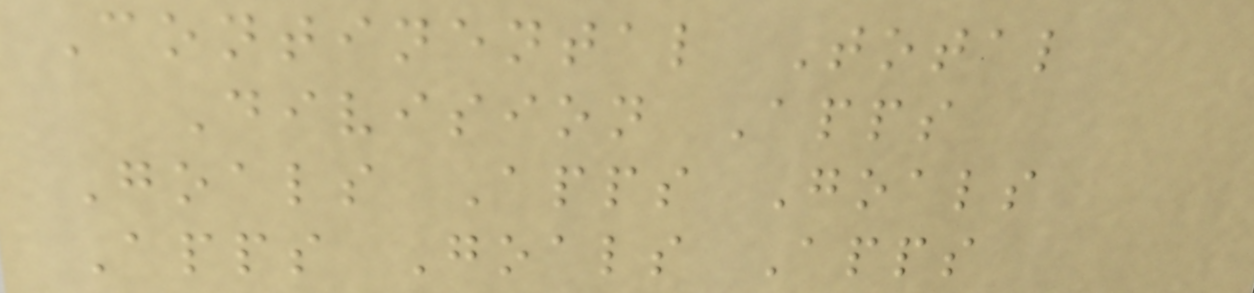Continental Total
Division Apps
Goals Apps Goals
Apps Goals Apps
